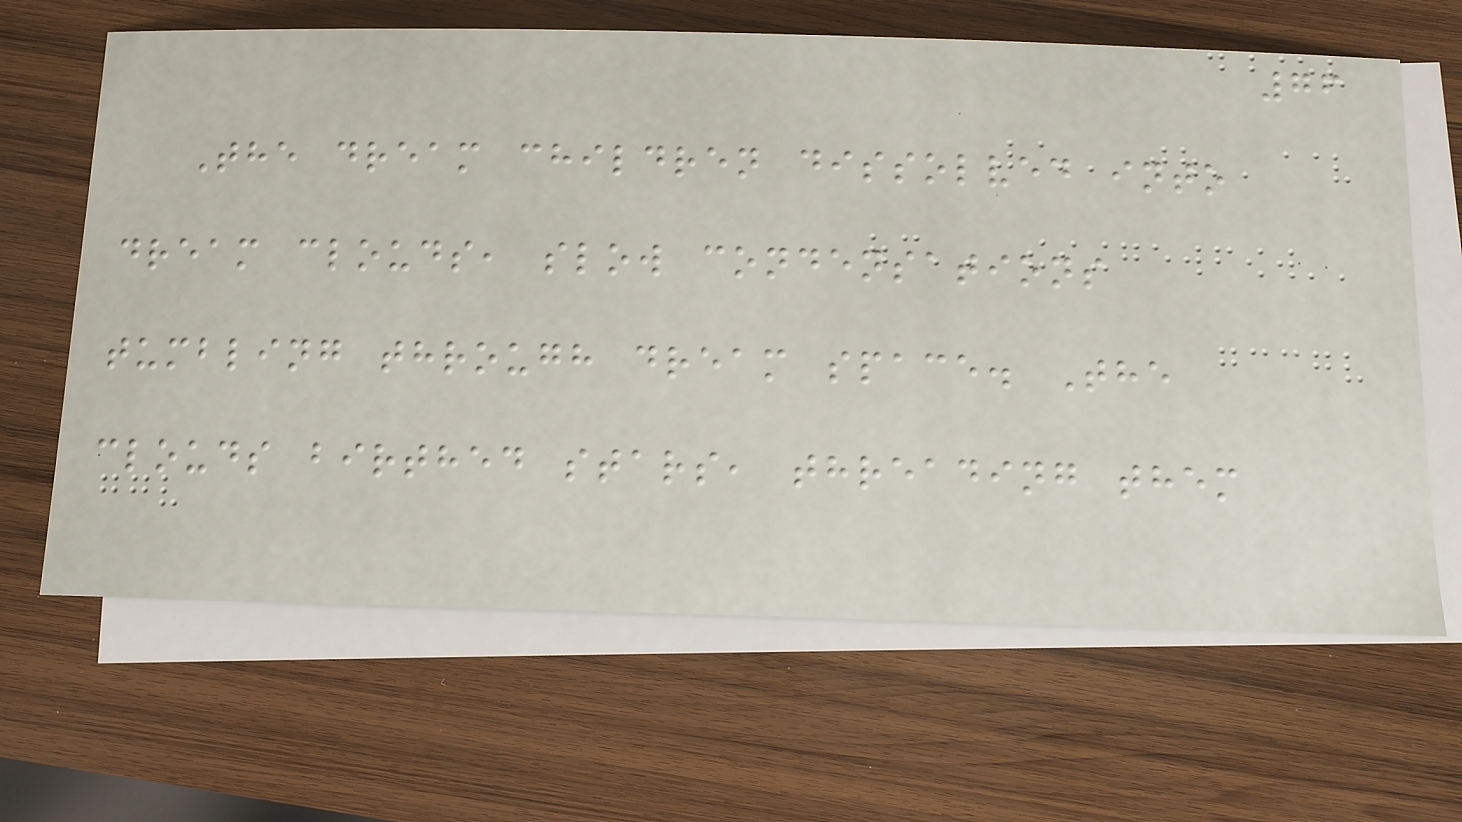76
The dream children dissolved into
dream clouds, slow condensations
tumbling through dream space. The
clouds birthed stars, threading them
